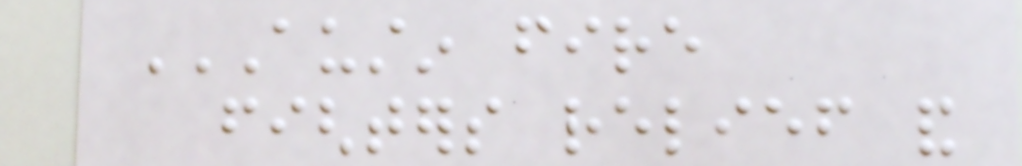AUSTIN FIRE
FIGHTERS RELIEF AND
